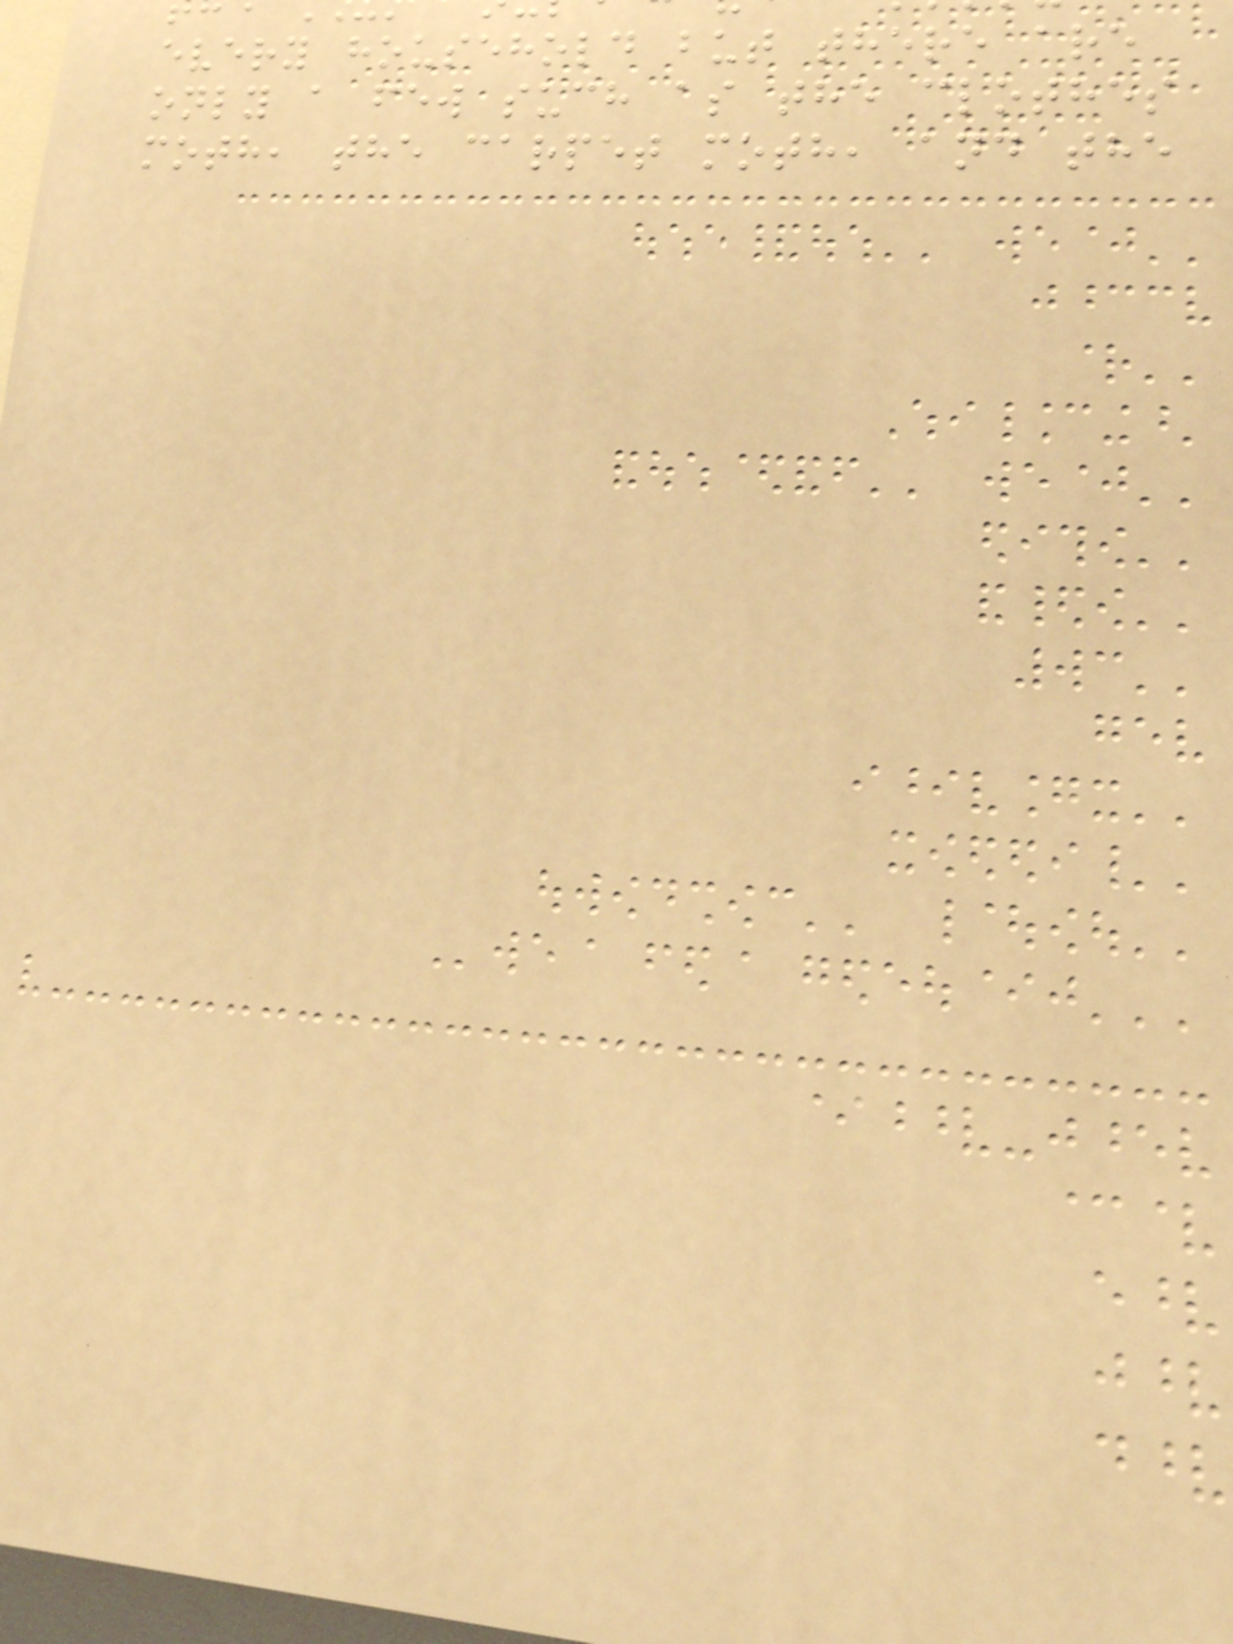every household but there are
only a few such as the clothes
moth, the carpet moth, and the
